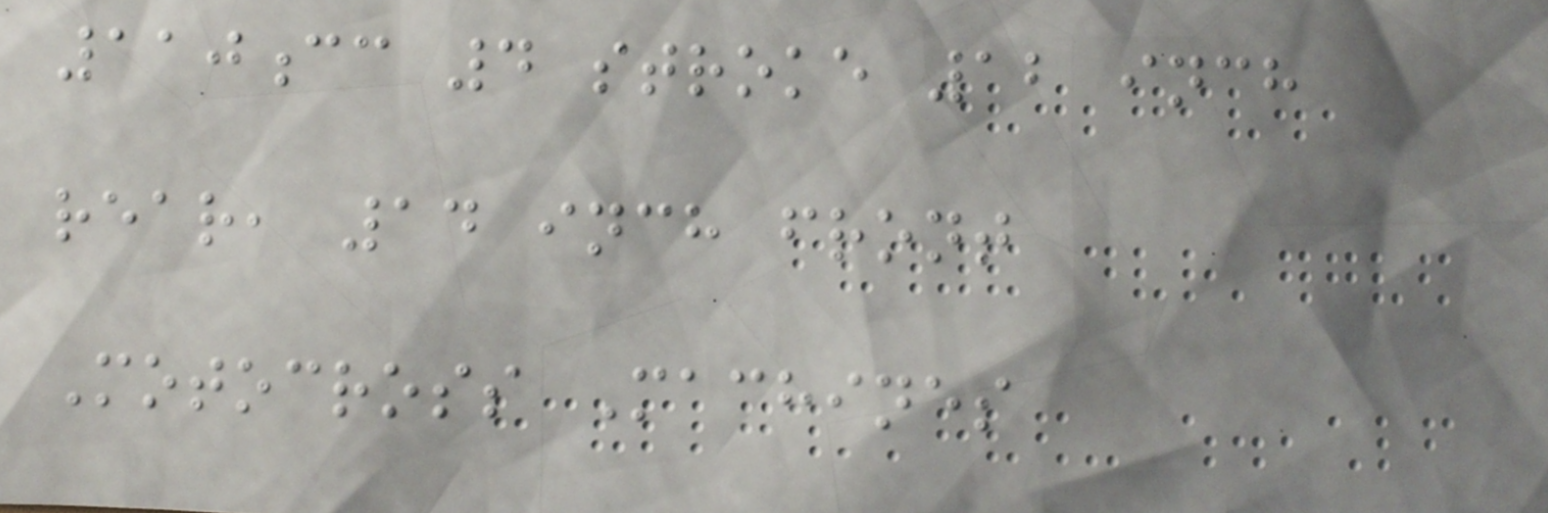110cc 4 stroke 12 inch
rear, 14 inch front
Motocross Machines
